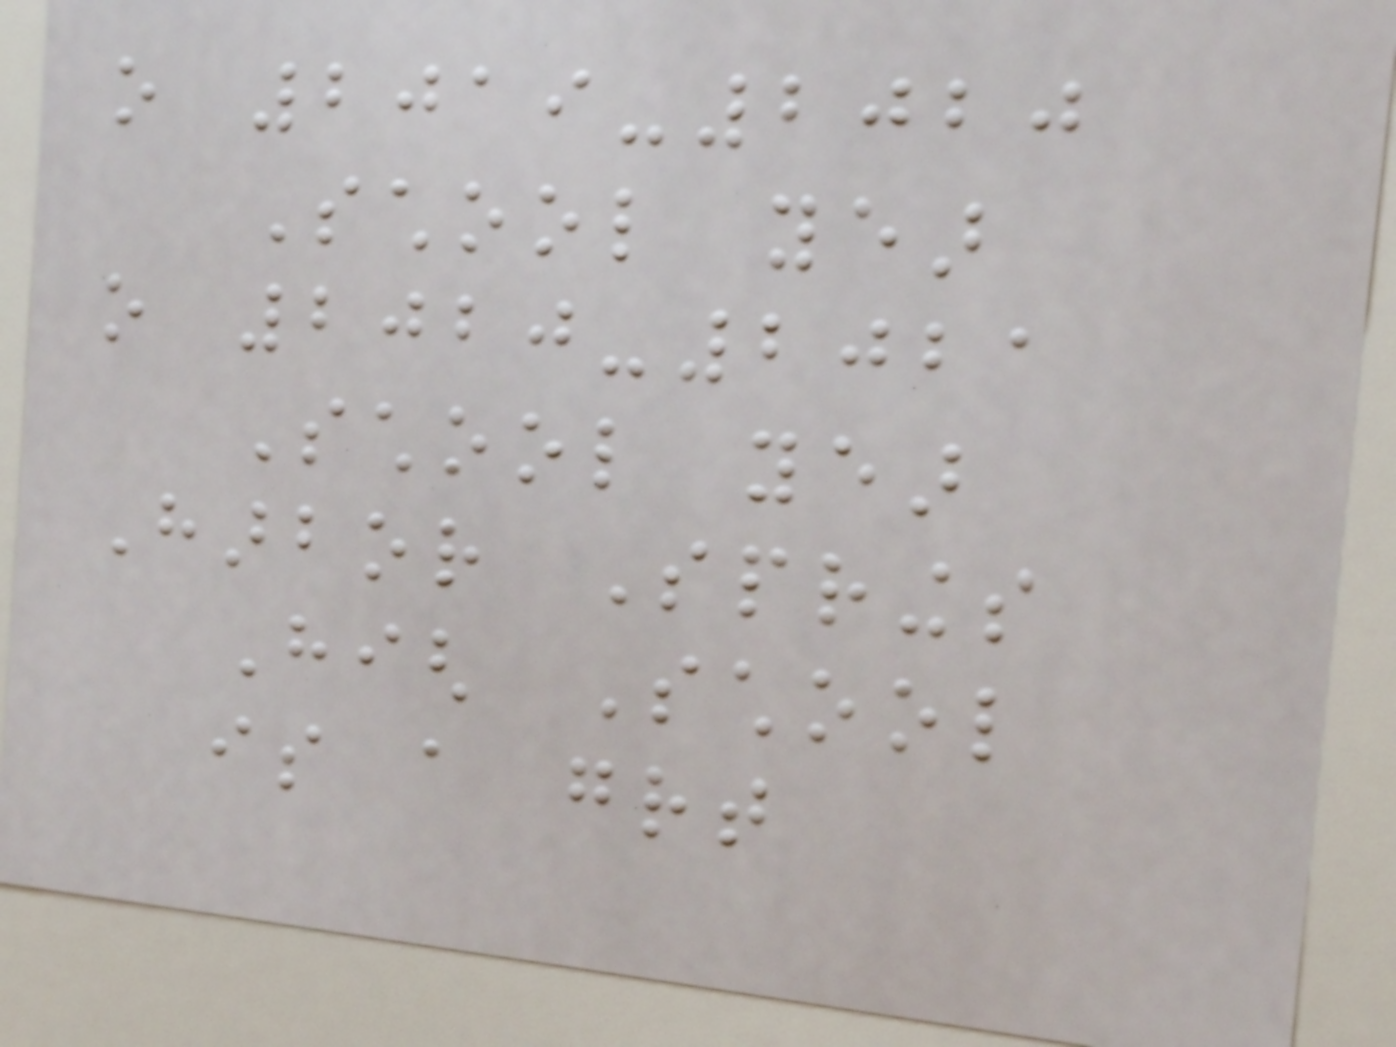o 2019-2020
School year
o 2020-2021
School year
Harbor Springs
High School
is a great
